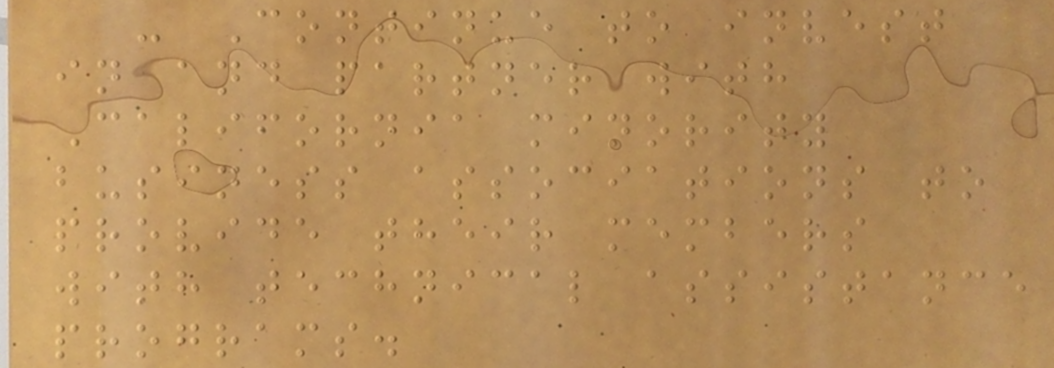- Continue to invest
in and partner with
California minority
business associations to
provide their members
with technical assistance
programs.
